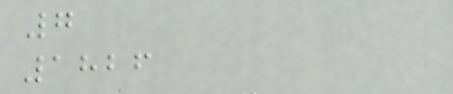7
1826
